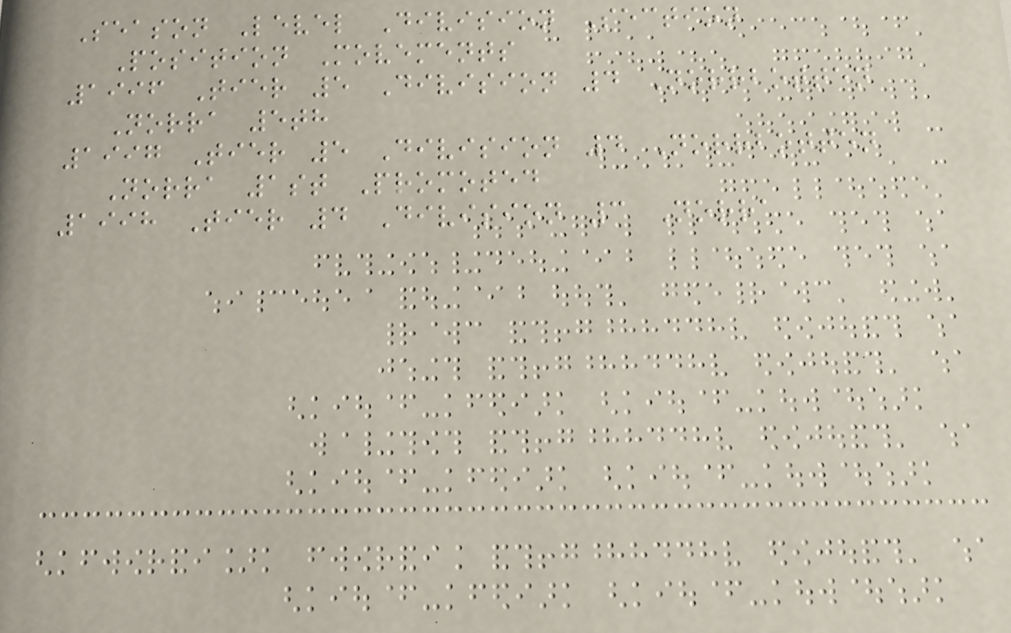Season Level Division Section
Position Movements
1996 Tier 5 Division 4 Norrbotten
Norra 5th
1997 Tier 5 Division 4 Norrbotten
Norra 1st Promoted
1998 Tier 4 Division 3 Norra
